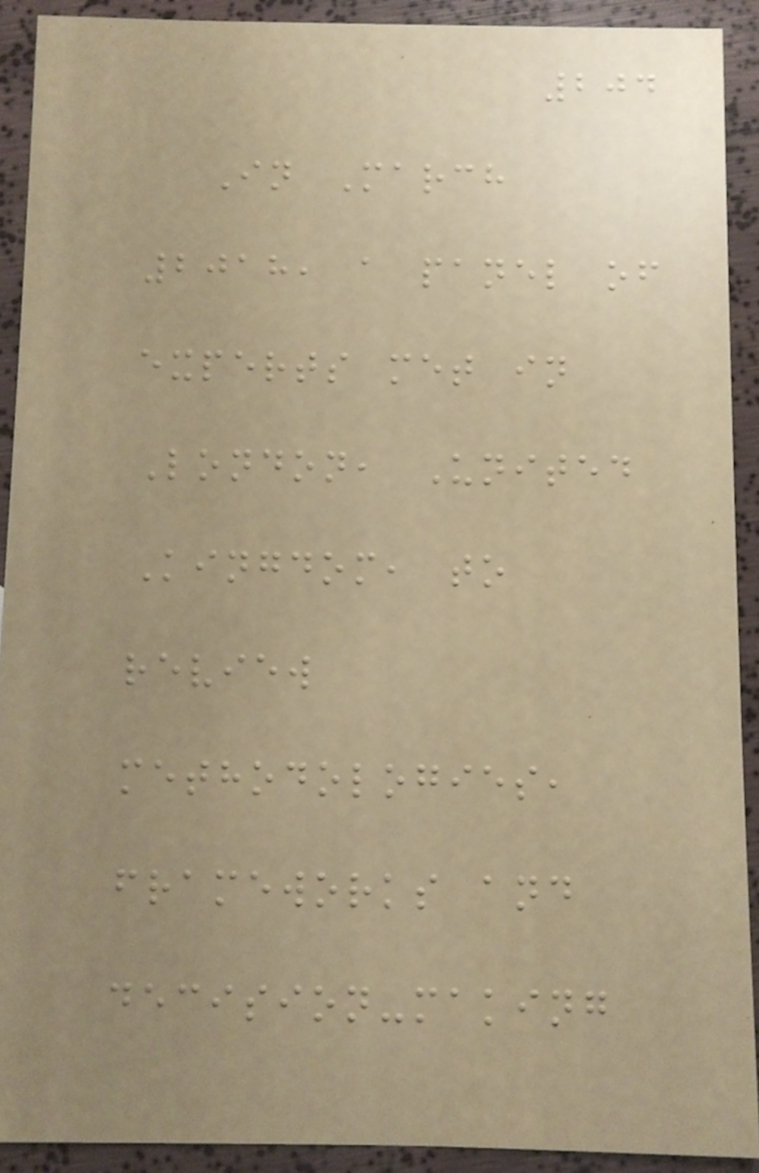204
In March
2018, a panel of
experts met in
London, United
Kingdom, to
review
methodologies,
frameworks and
decision-making
